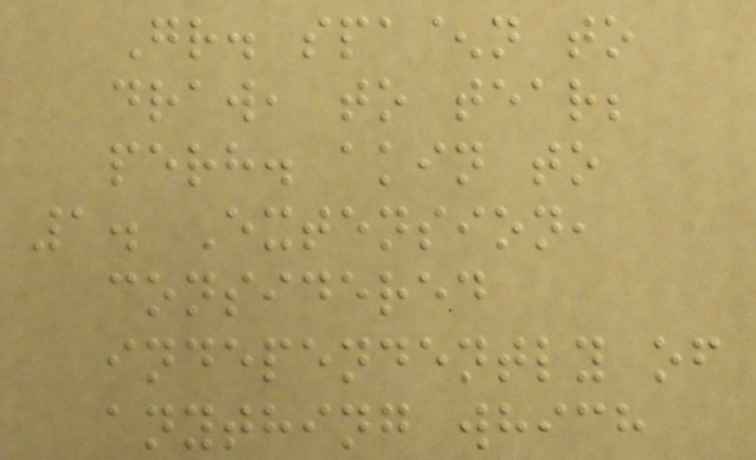Gr. spa^n to
draw, to tear;
perh. akin to
1. Extension,
considered
independently of
anything which
